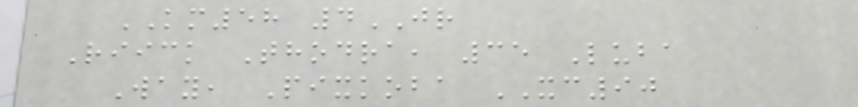KM58 4JR
Riick Thodra, 35 Luba
Way, Pixkoba XC90
